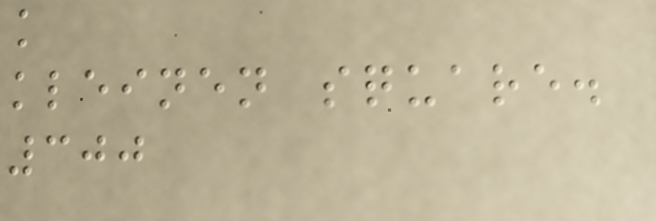k
kleinen square.
300
